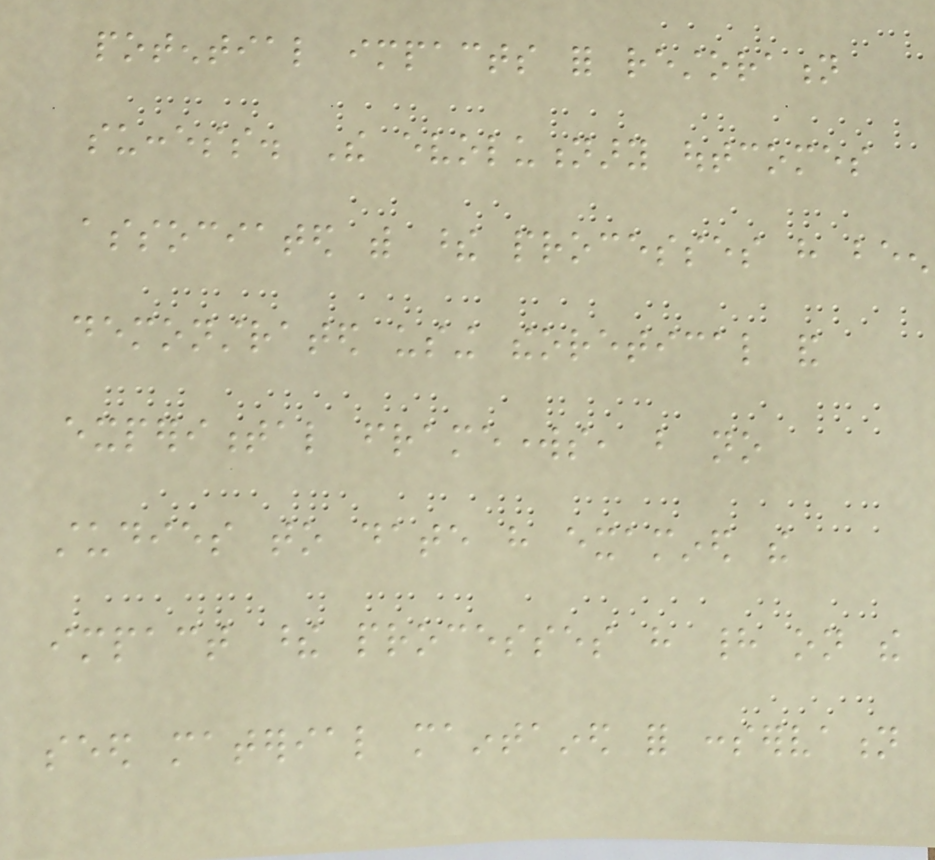potential impacts for restoration
success. The evolutionary outcomes
associated with these processes have been
demonstrated using theoretical and
experimental frameworks, but no
studies to date have examined the
impact these processes have had on the
seed material maintained for conservation
